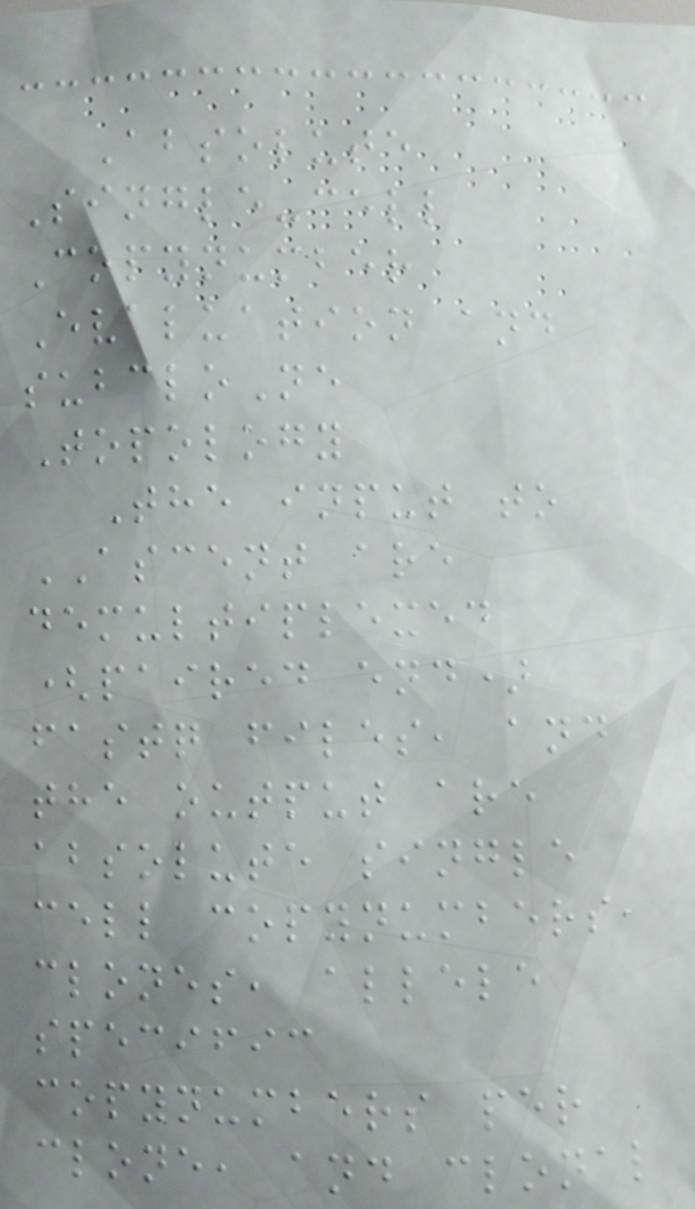Absolute
Single-cell
Copynumber
Evaluation and
subcloNe
Topology
The input to
ASCENT are
demultiplexed
(paired end)
fastq files, and
the output are
absolute single
cell copynumbers,
clones, allele
specific
copynumbers per
clone, and clonal
